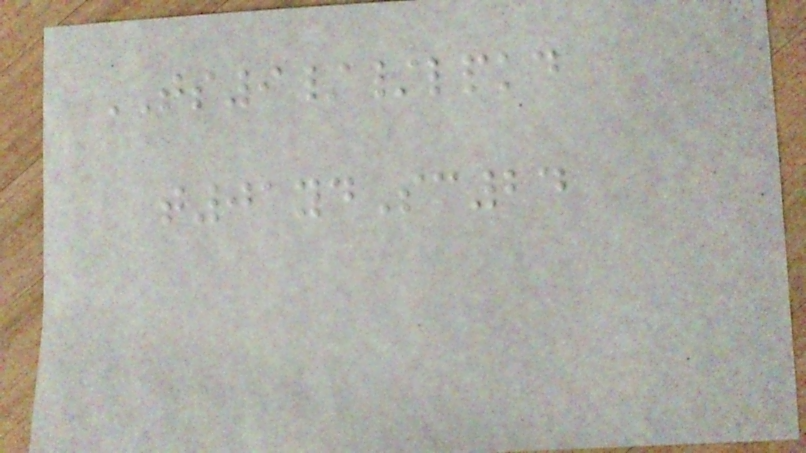TS9//lpkd
t01ydSc24
